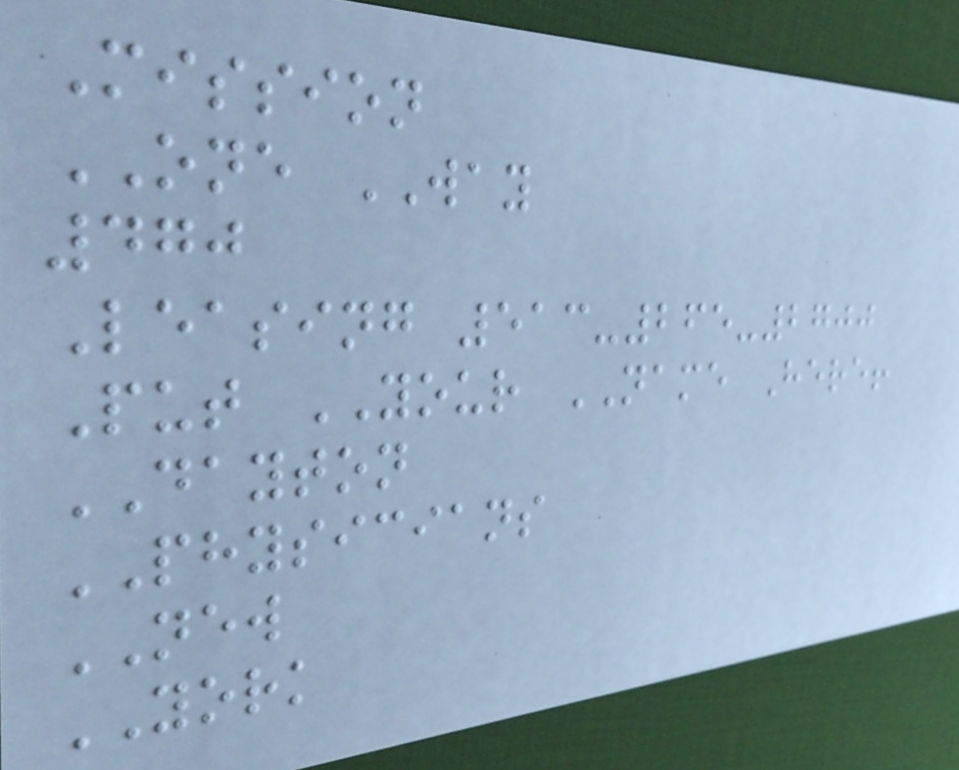Mission
ONE WAY
470
Leasing 513-265-2700
Put YOUR NAME Here!
DAYTON
PHYSICIANS
NEW
YORK
